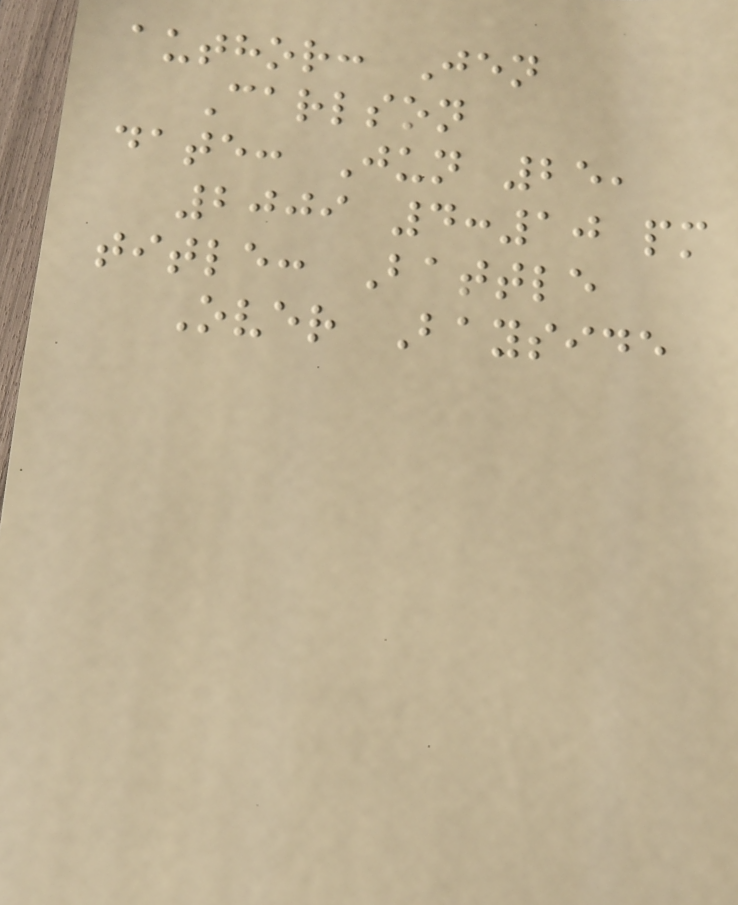author: Jen
Carlson
date: Jun 25,
2009 4:10 pm
title: Battle
Over Bayside
